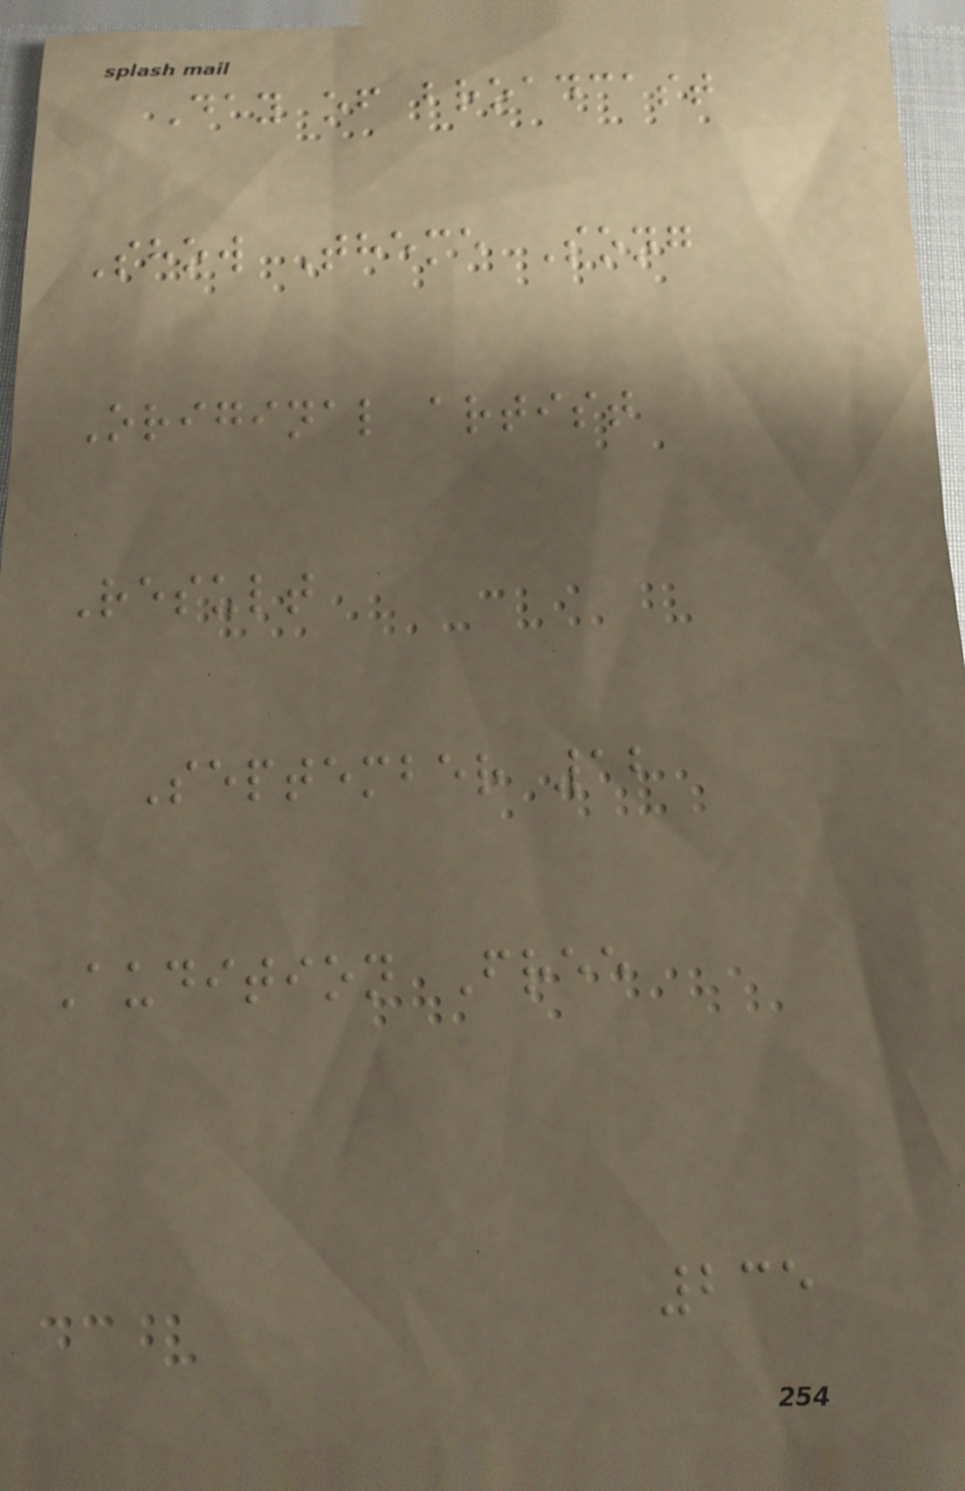Day of broadcast
Show Theme Song
Original artist
Result
September 12
Audition Free
235
